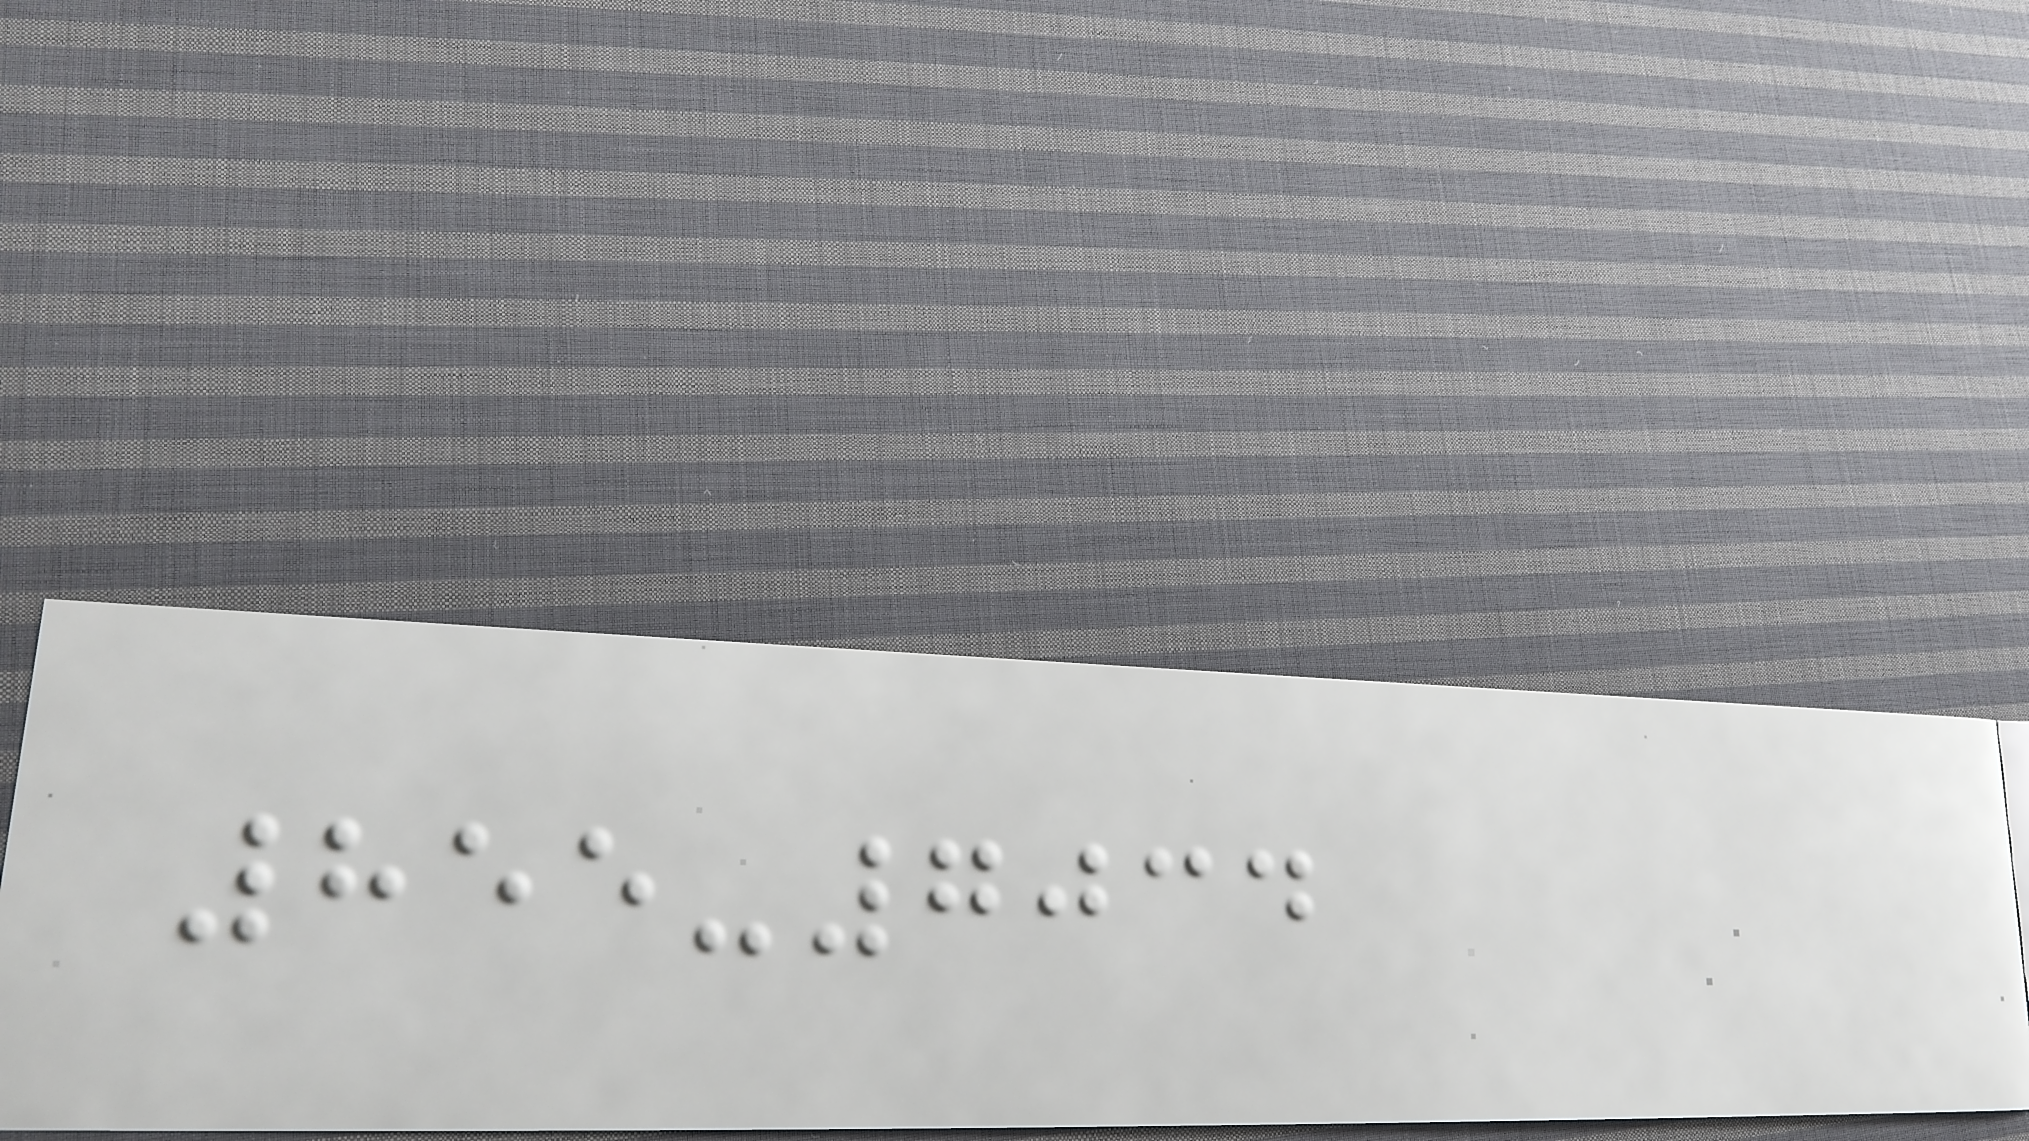855-7034
